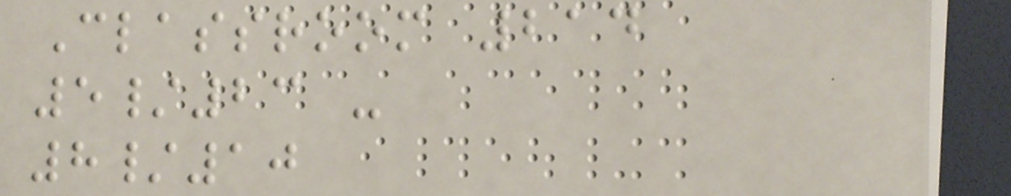Classroom 214
5/23 -
8/10
